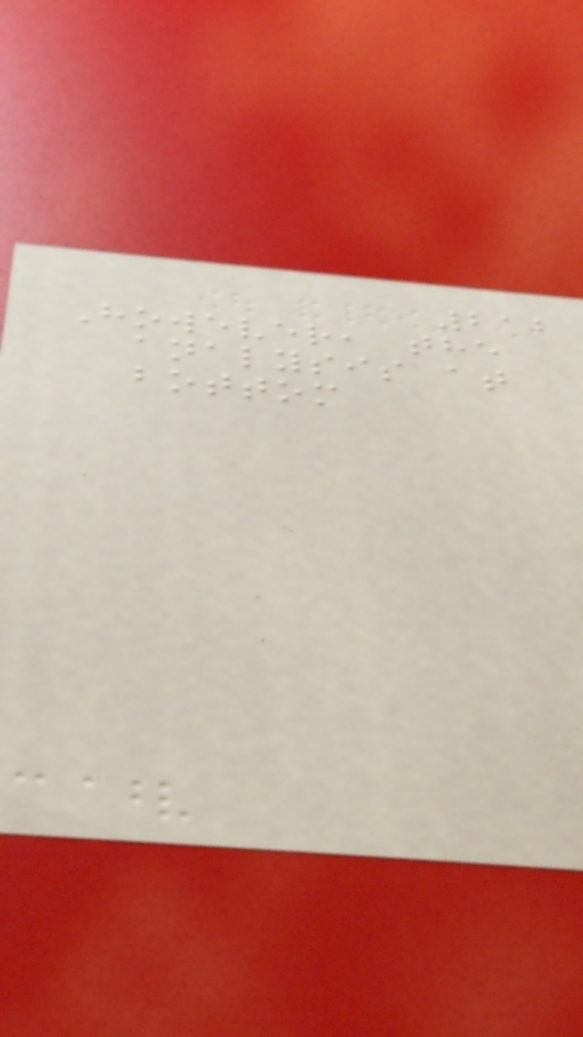212
However, the
analysis at
bottom
